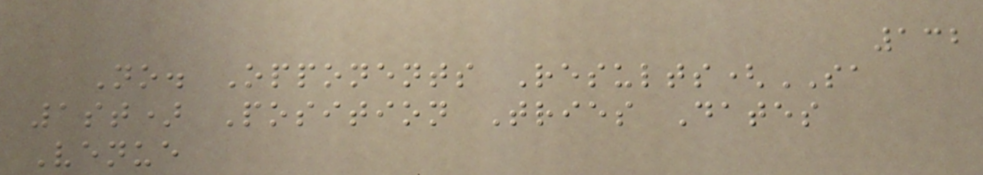132
No. Opponents Results(SA
1st) Position Tries Dates
Venue
